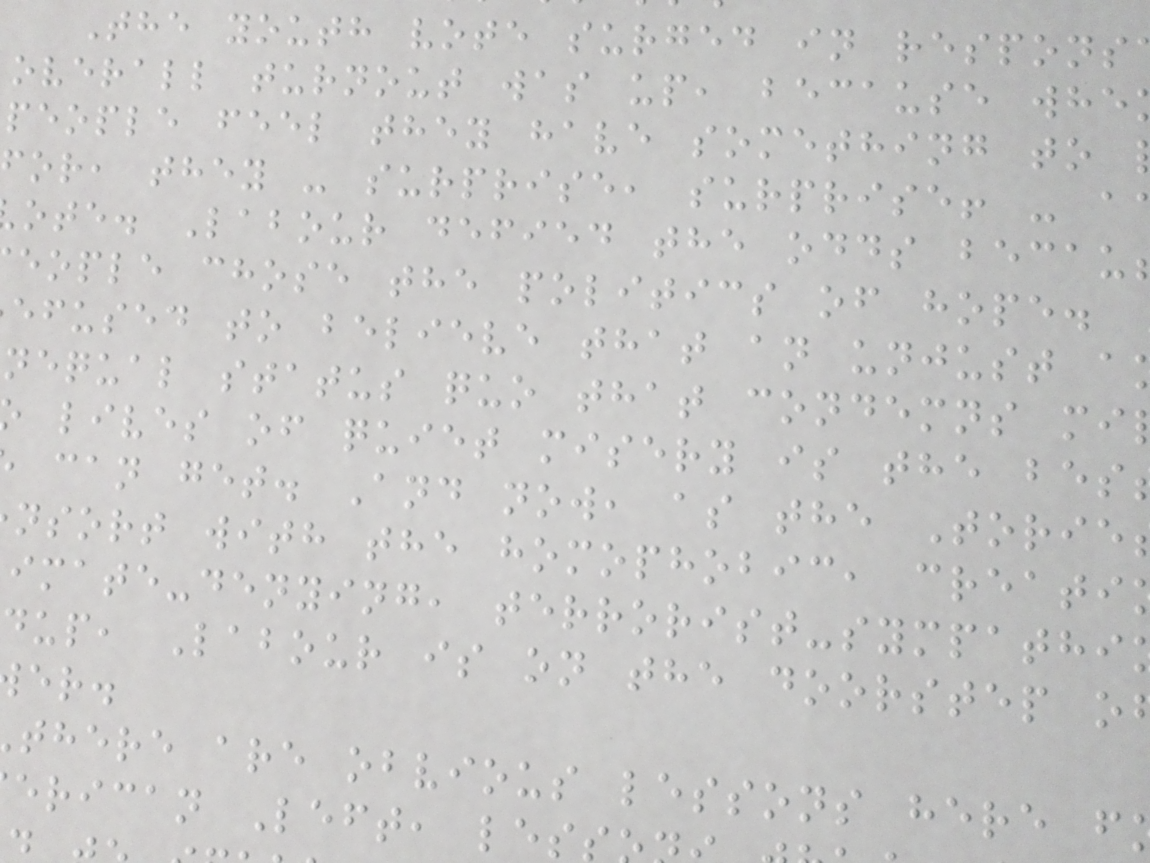The youth vote surged in respons
overall turnout was up, because whe
people feel they have something to
or, they - surprise, surprise! - a
ote. Labour defied the odds becau
eople chose the politics of hope.
efused to believe that an unjust a
nequal status quo that condemns mi
lives of quiet misery is the bes
can get. And now, as the Torie
nsort with the homophobic, creati
imate-denying, terrorist-sympathi
dup, Labour is on the doorstep o
there are obvious lessons here f
erican Left, les
